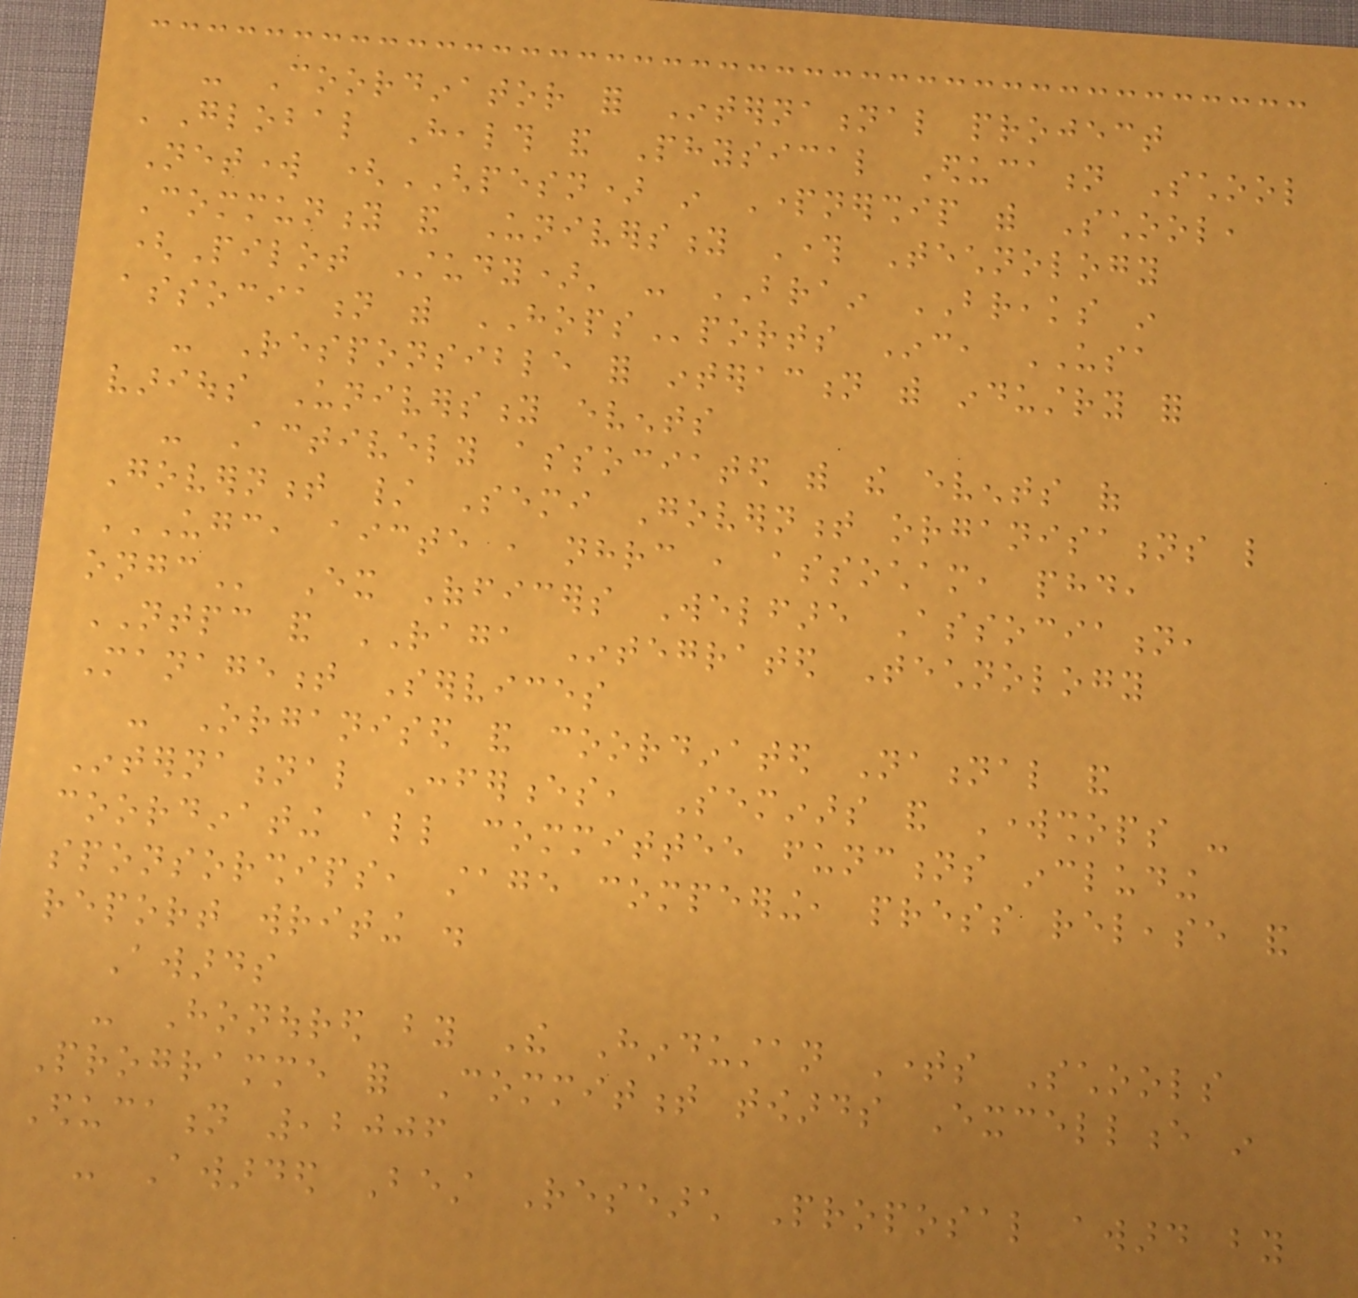- Coordinator for International project
'Global Health and Physical Education School
Network (GHPESN) in Partnership with School,
Community and University Through Technology
(Pilot Study)' - BRAIN BREAKS in
association with HOPSports Inc, USA
- Responsible for interaction with industry for
various University events
- Actively associated with the events of
Government / Semi Government organisations like
UGC, AICTE , NHRC , ASSOCHAM, PHD,
ONGC Ex Officers Welfare Association,
NTPC and RAGA Integrated Technology
Management Services
- Organised and coordinated National and
International Conferences, Seminars and Workshops -
coordinating all committee functions including
sponsorships, stage compeering, press release and
report writing .
Awards
- Honoured by The Hindustan Times Schools
Programme for Commitment towards Excellence in
Education ,2006
- Awarded Best Research Proposal award by
